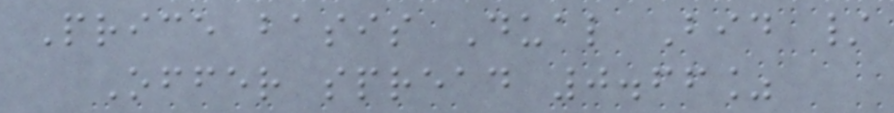Price basis Dual Bid /
Offer spread 0.66%
